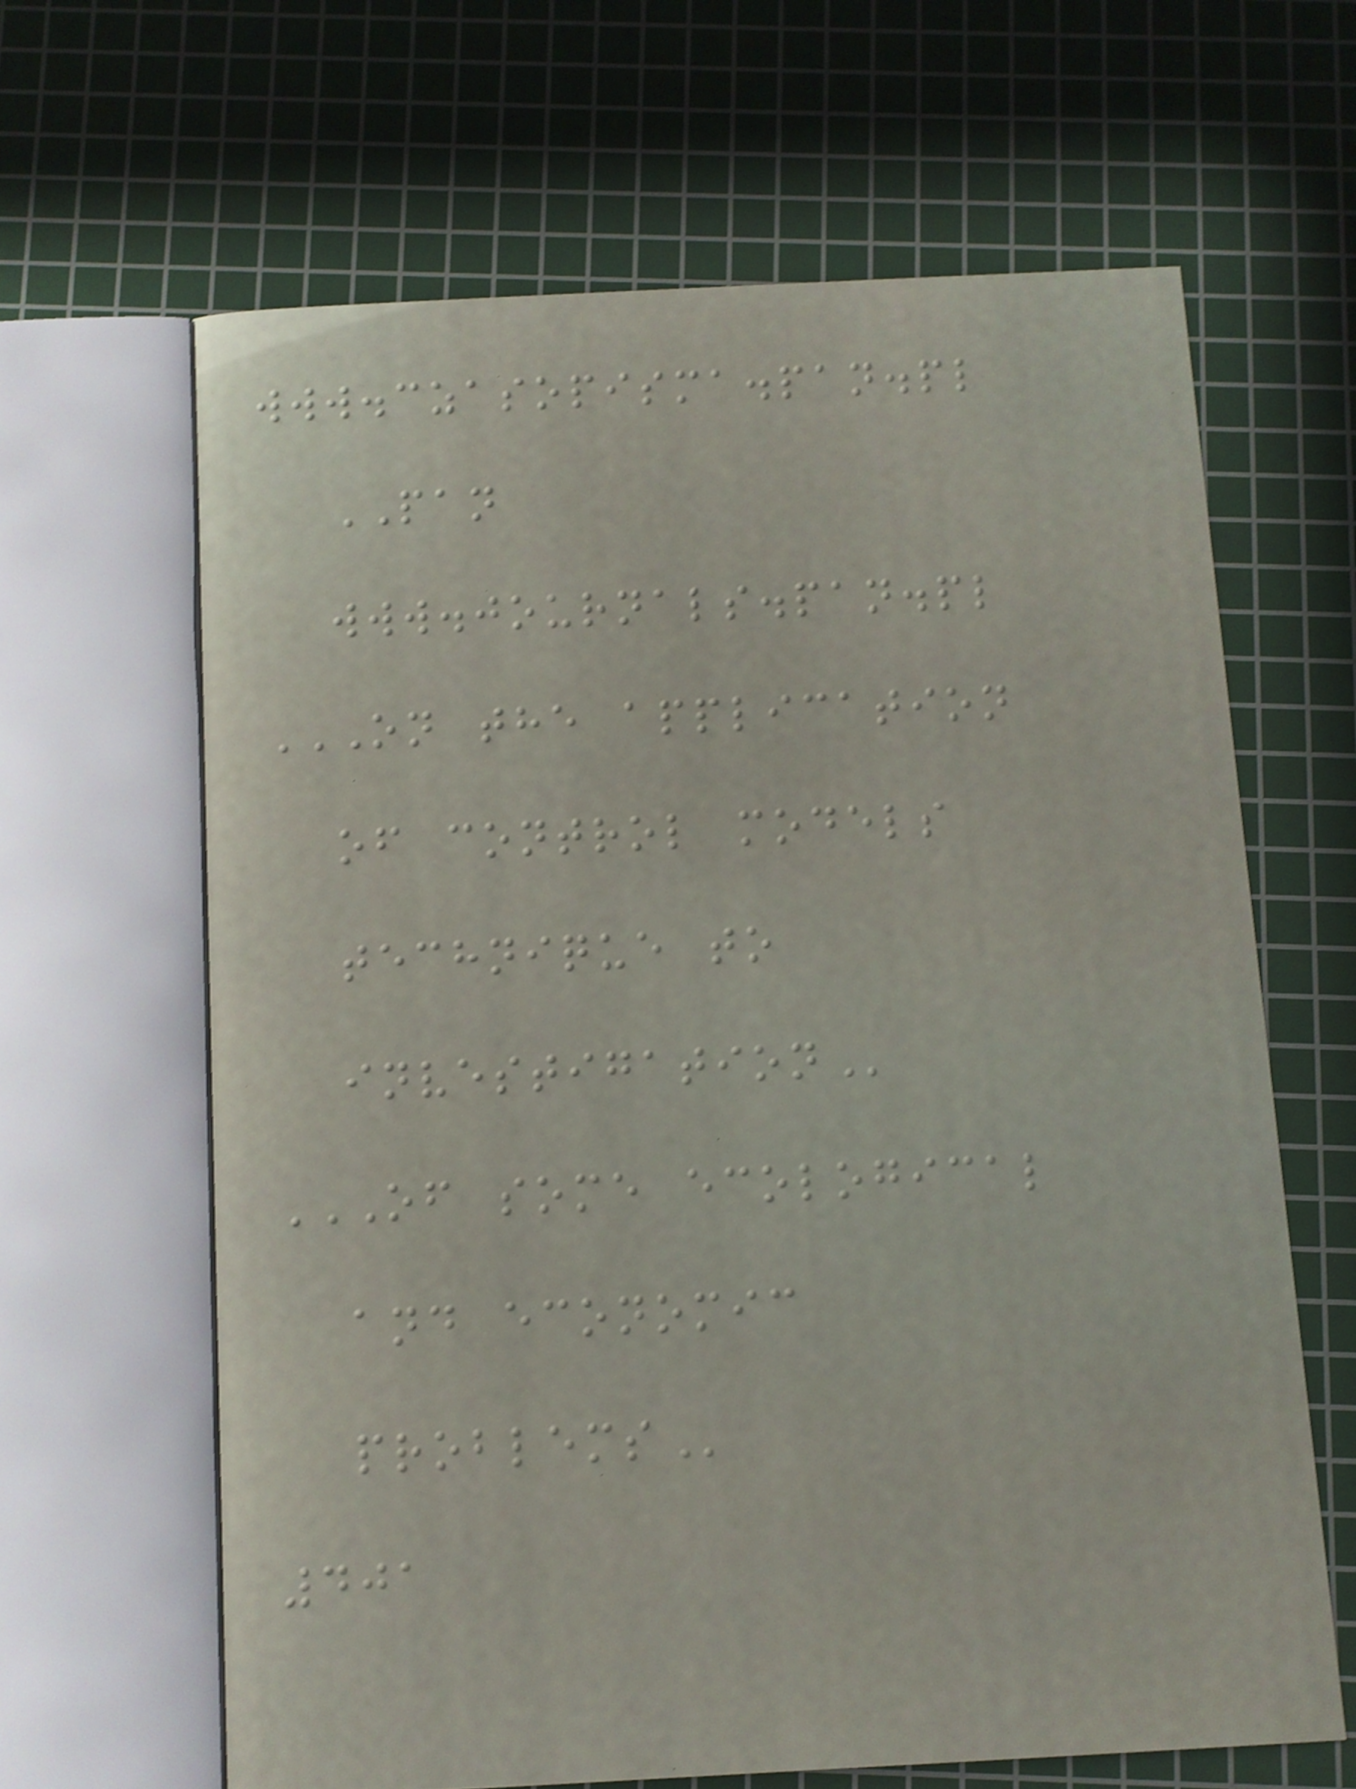www.czasopisma.pan.pl
PAN
www.journals.pan.pl
ON THE APPLICATION
OF CONTROL MODELS
TECHNIQUE TO
INVESTIGATION
OF SOME ECOLOGICAL
AND ECONOMIC
PROBLEMS
401
